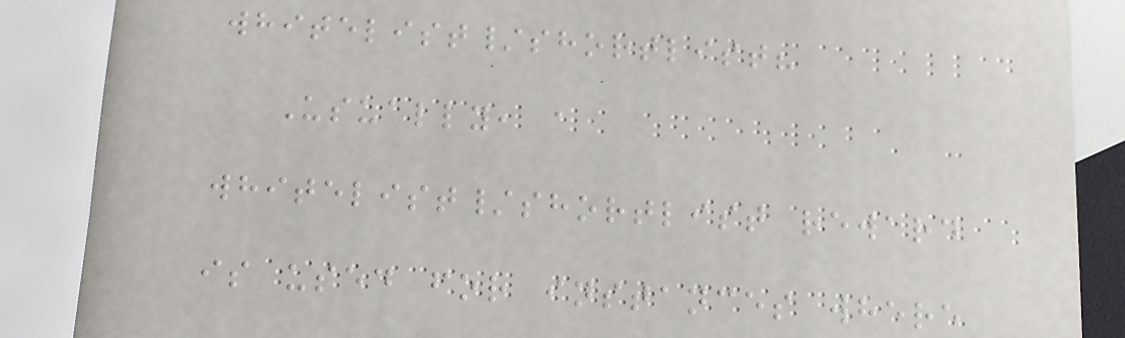whitelist/shortlist?
Usually, a
whitelist/shortlist reward
is used for instances where
